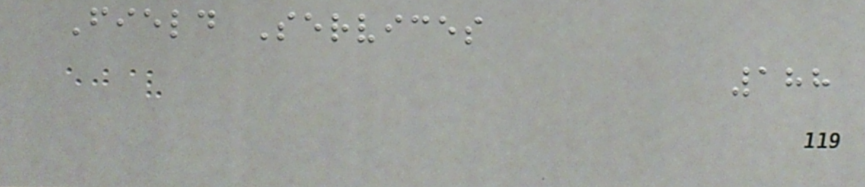Field Services
188
